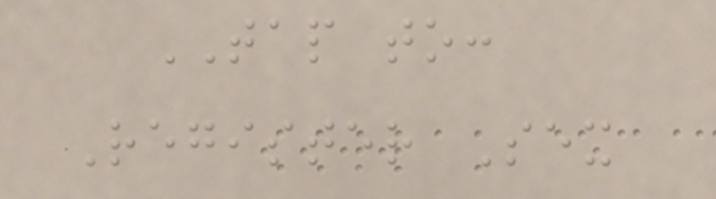TAP to:
Register Sex
